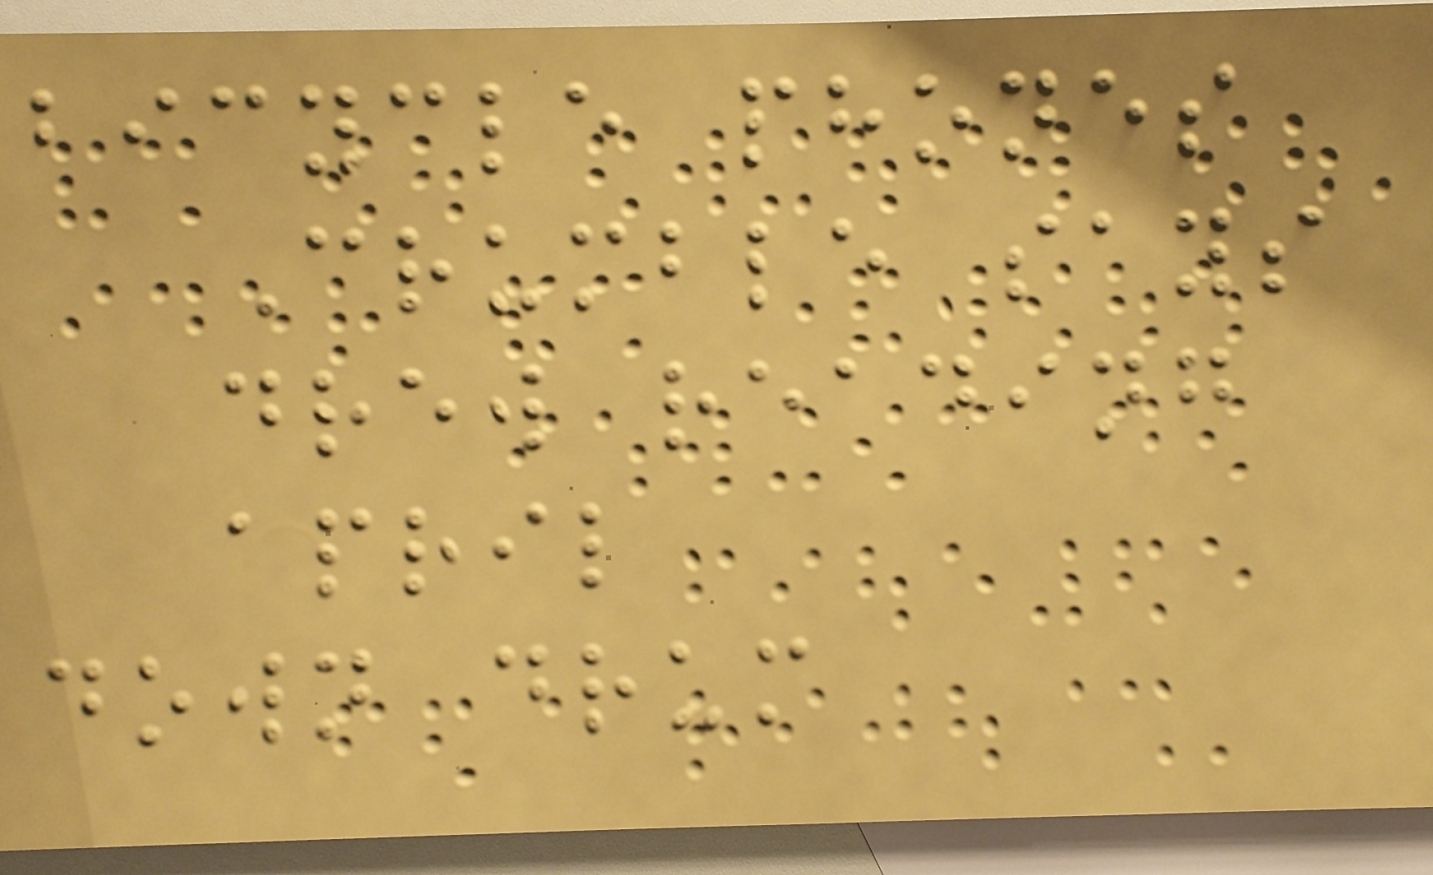bicycle phones
Crumble says
drew reading
april
down drum
